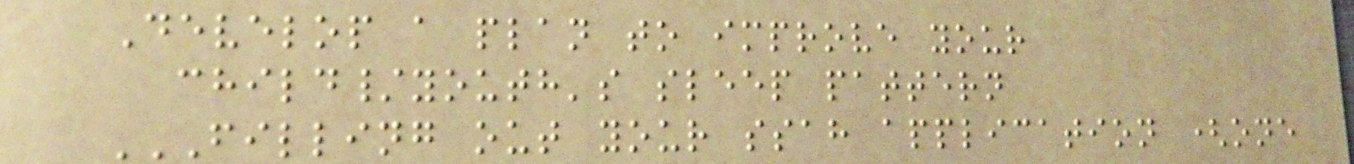Develop a plan to improve your
child/youth's sleep pattern
FILLING OUT YOUR SSAH APPLICATION (ONE
